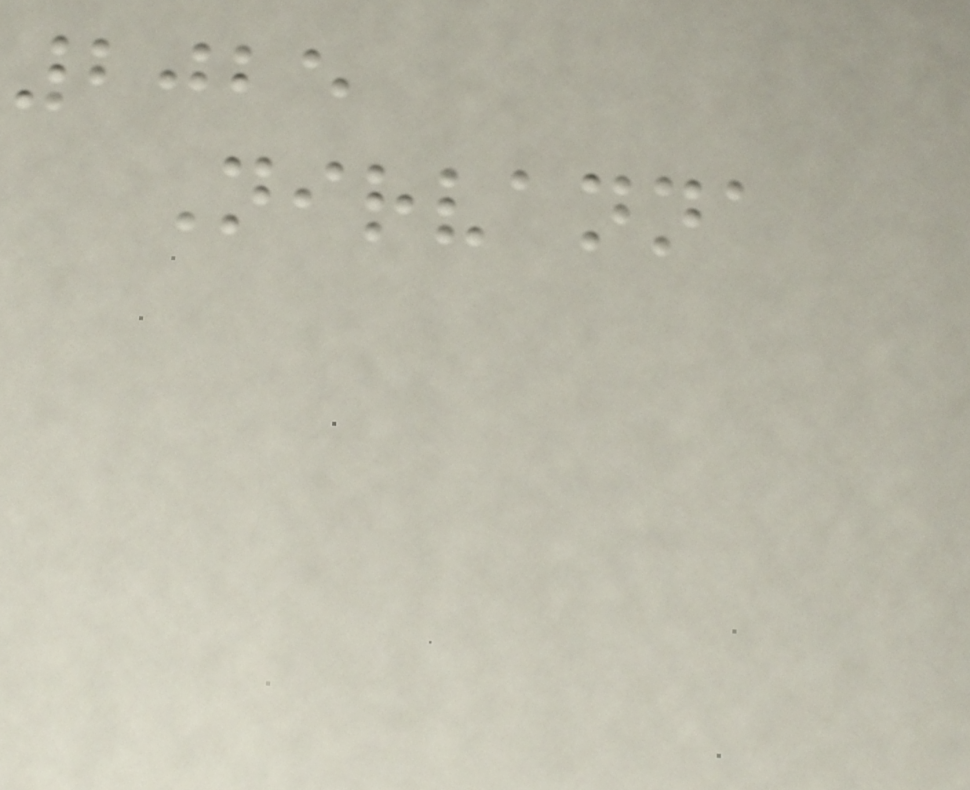2025
Nirvanna
